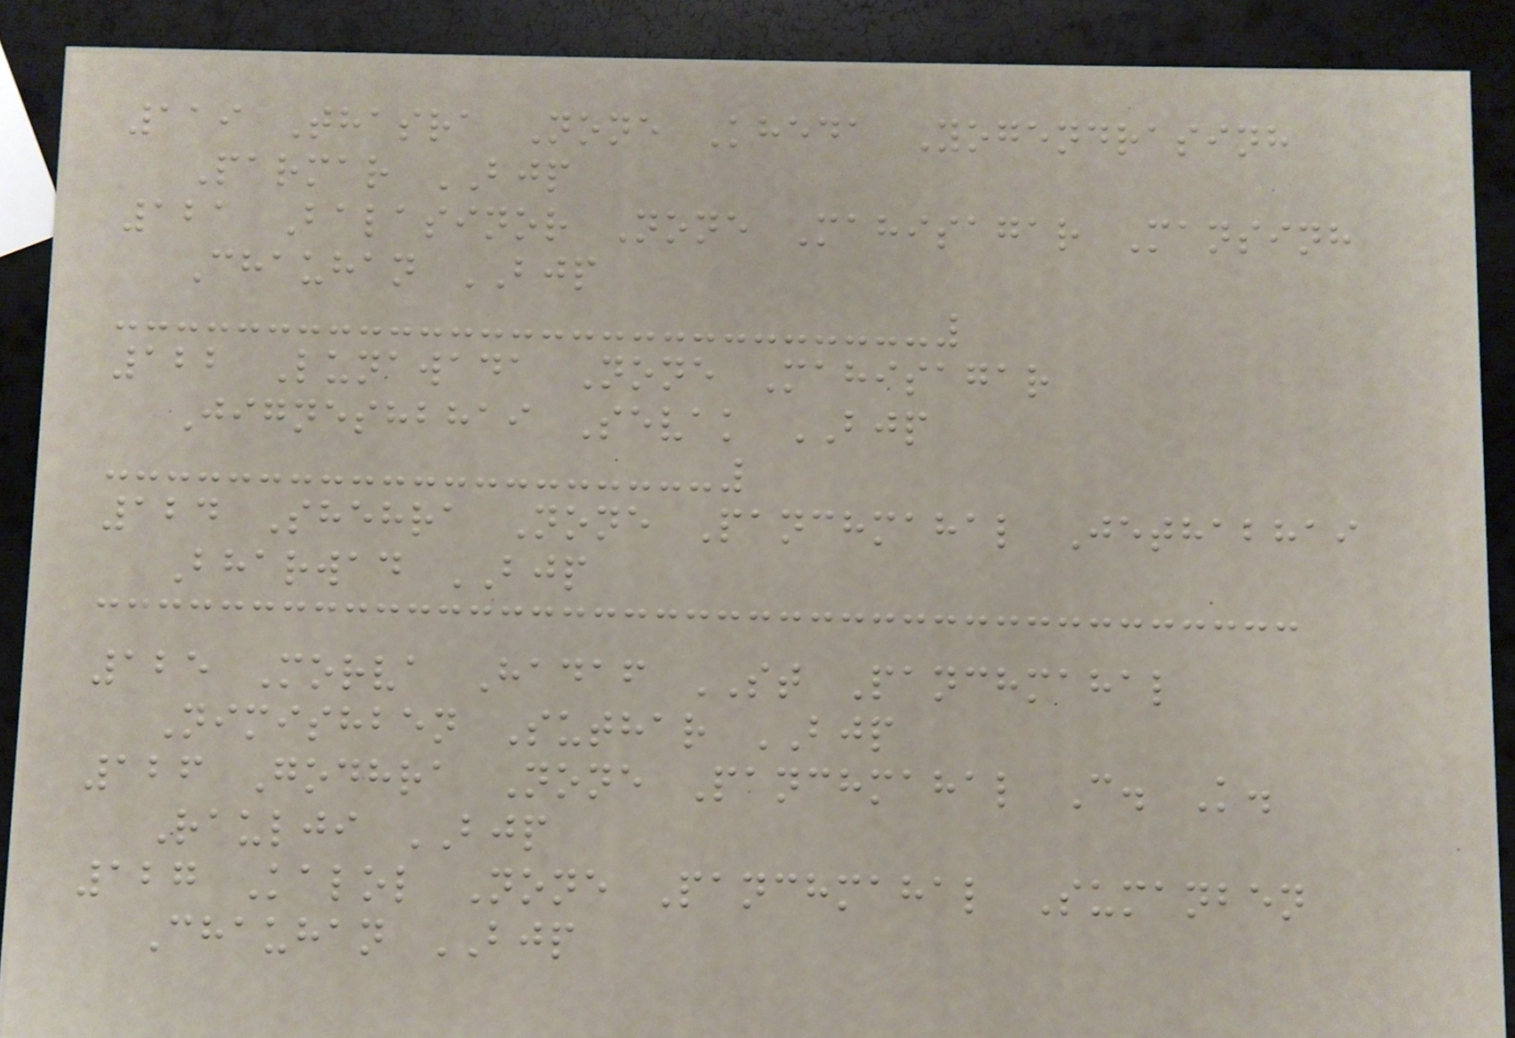119 Thasra None Kheda Yogendrasinh
Parmar BJP
121 Balasinor None Mahisagar Mansinh
Chauhan BJP
122 Lunawada None Mahisagar
Jigneshbhai Sevak BJP
124 Shehra None Panchmahal Jethabhai
Bharwad BJP
125 Morva Hadaf ST Panchmahal
Nimishben Suthar BJP
126 Godhra None Panchmahal C. K.
Raulji BJP
127 Kalol None Panchmahal Sumanben
Chauhan BJP
